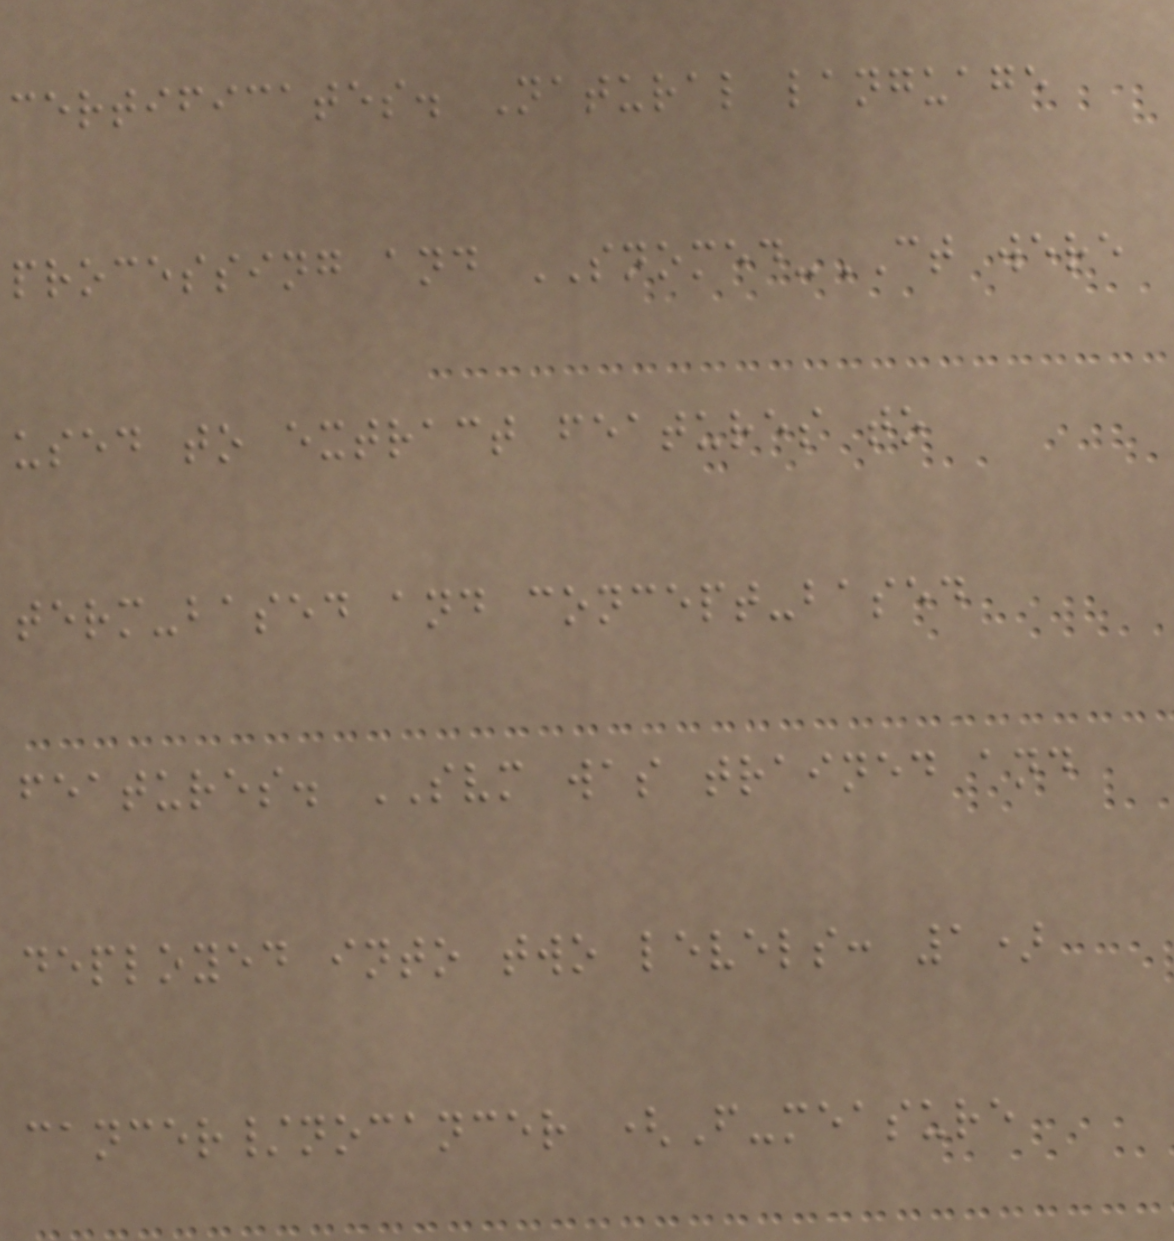certificates. Natural language
processing and SNOMED-CT were
used to extract features to
term-based and concept-based
features. SVM was trained and
deployed into two levels: 1)
cancer/nocancer (F-measure
